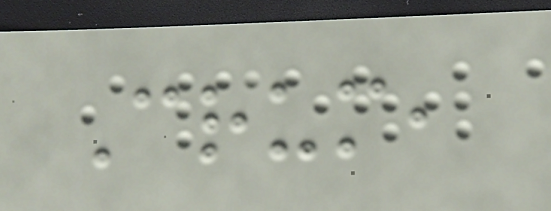Crum,
